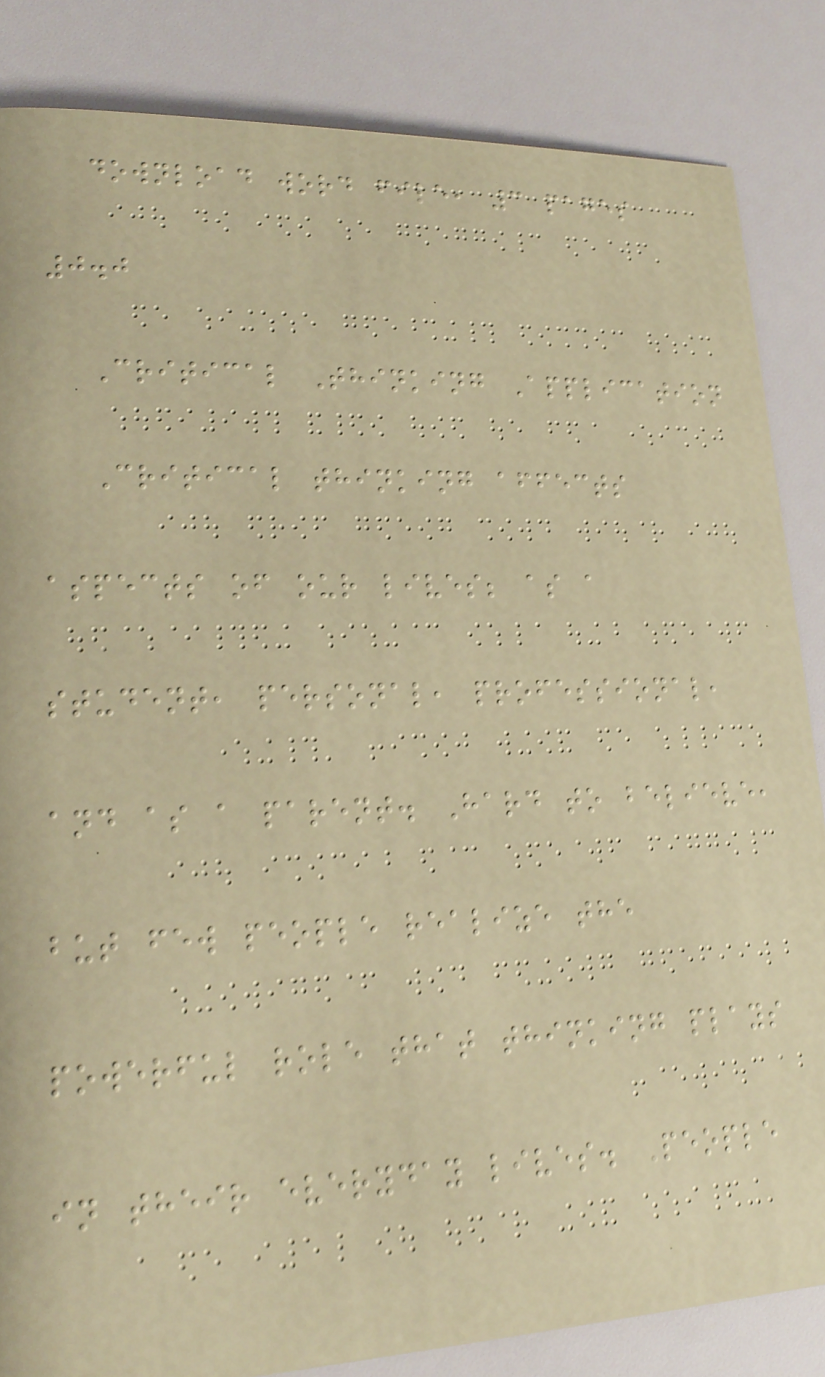download word file, 3 pages
0.0
Critical Thinking Application
Critical thinking affects
aspects of our lives; as a
student, personal, professional,
and as a parent. Hard to believe,
but few people realize the
powerful role that thinking plays
in their everyday lives. People
